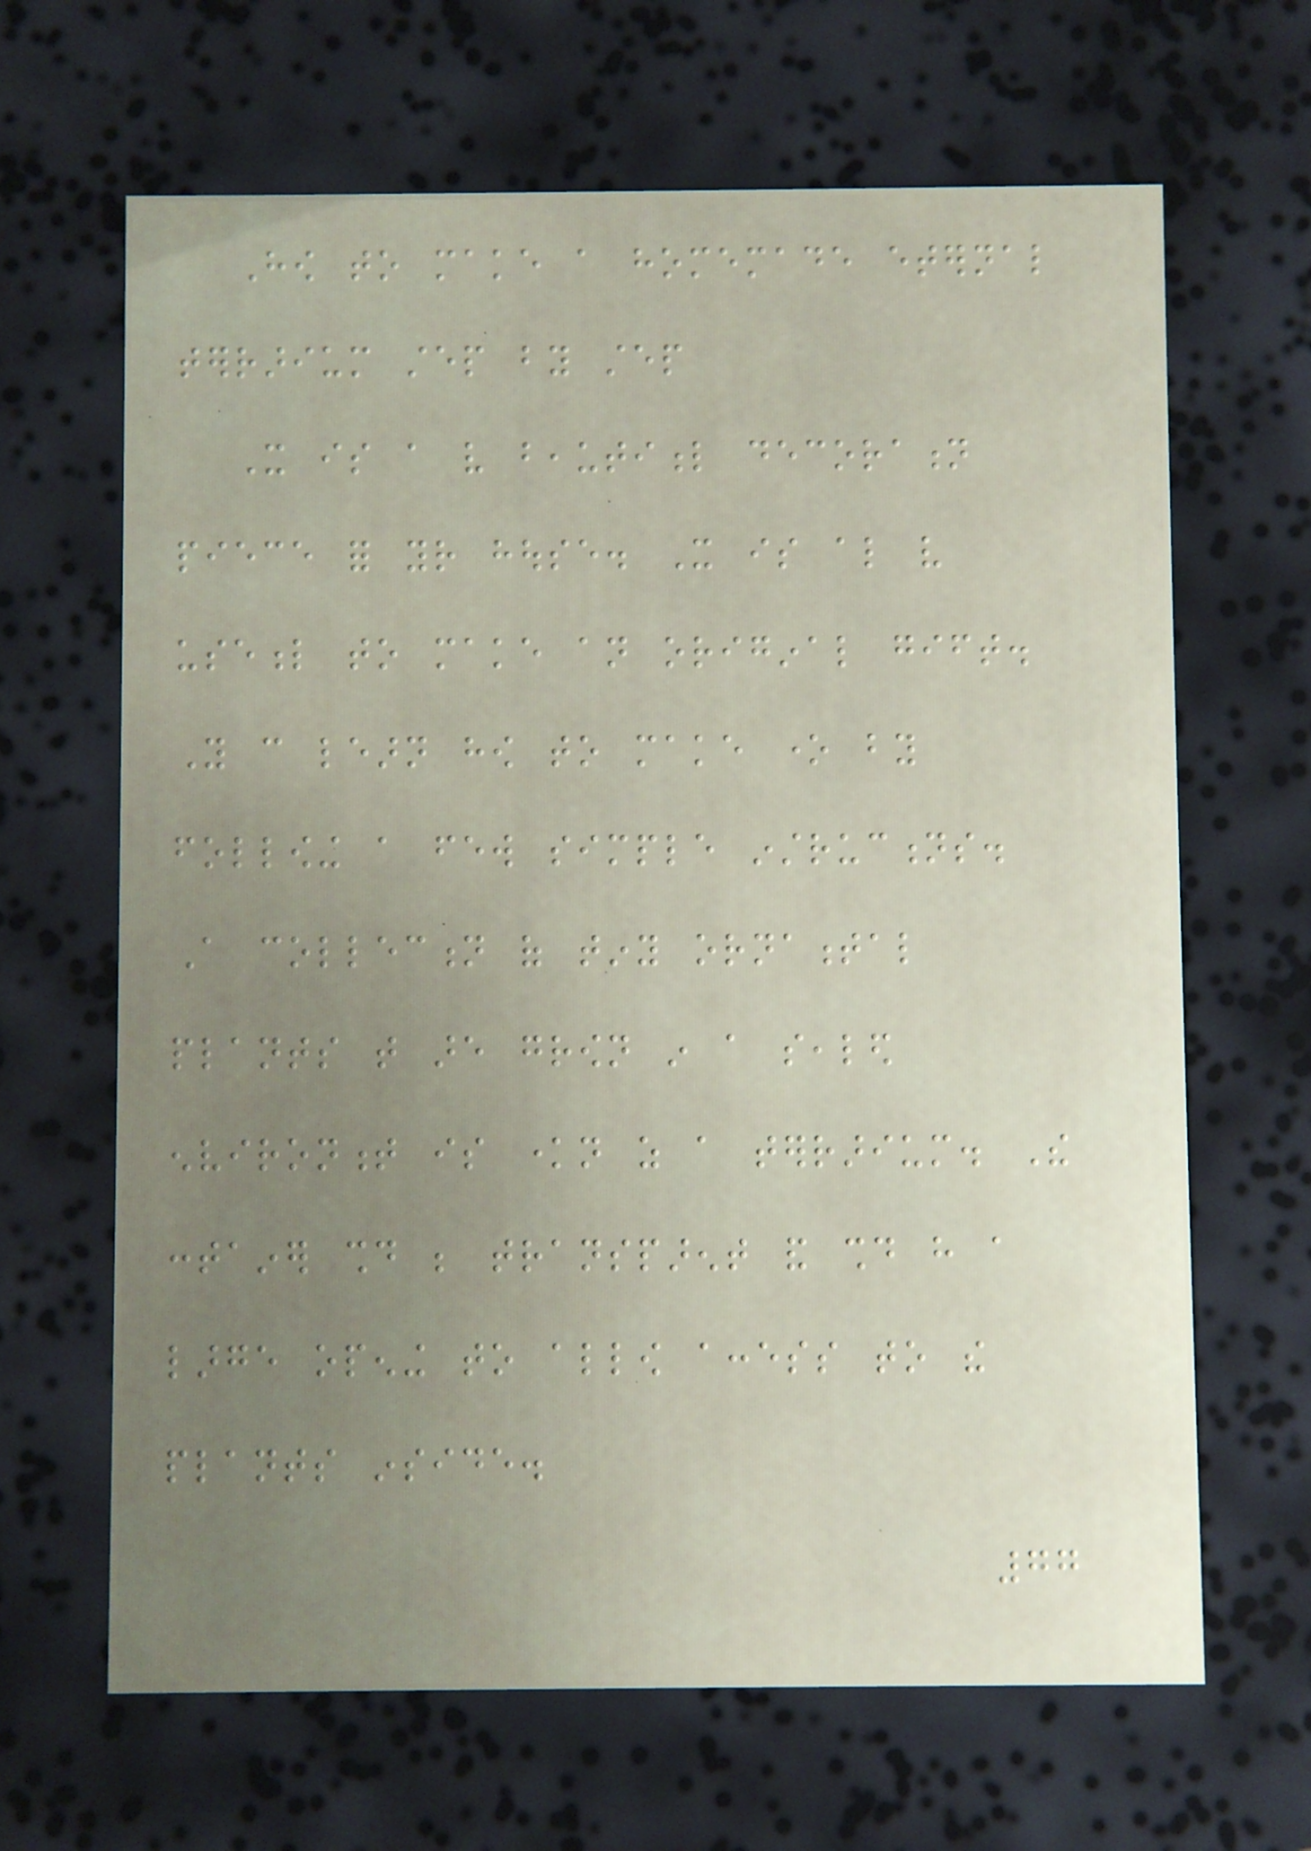How to make a homemade eternal
terrarium step by step
It is a very beautiful decoration
piece for your house. It is also very
useful to make an original gift.
You can learn how to make one by
following a few simple instructions.
A collection of tiny ornamental
plants that are grown in a sealed
environment is known as a terrarium. The
container should be transparent and should have a
large opening to allow access to the
plants inside.
77
